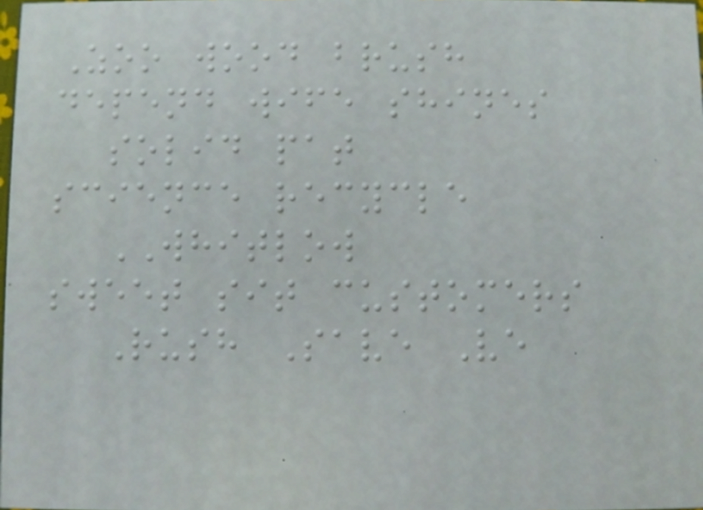Zoo wood brush
depend wife shines
solid pat
science recycle
WHITLOW
sweet sit customers
Rush Save Ve
